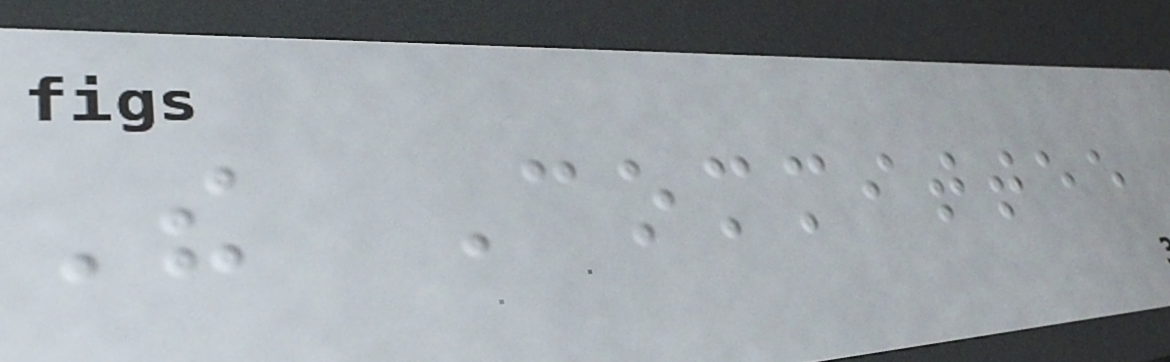The Committee
